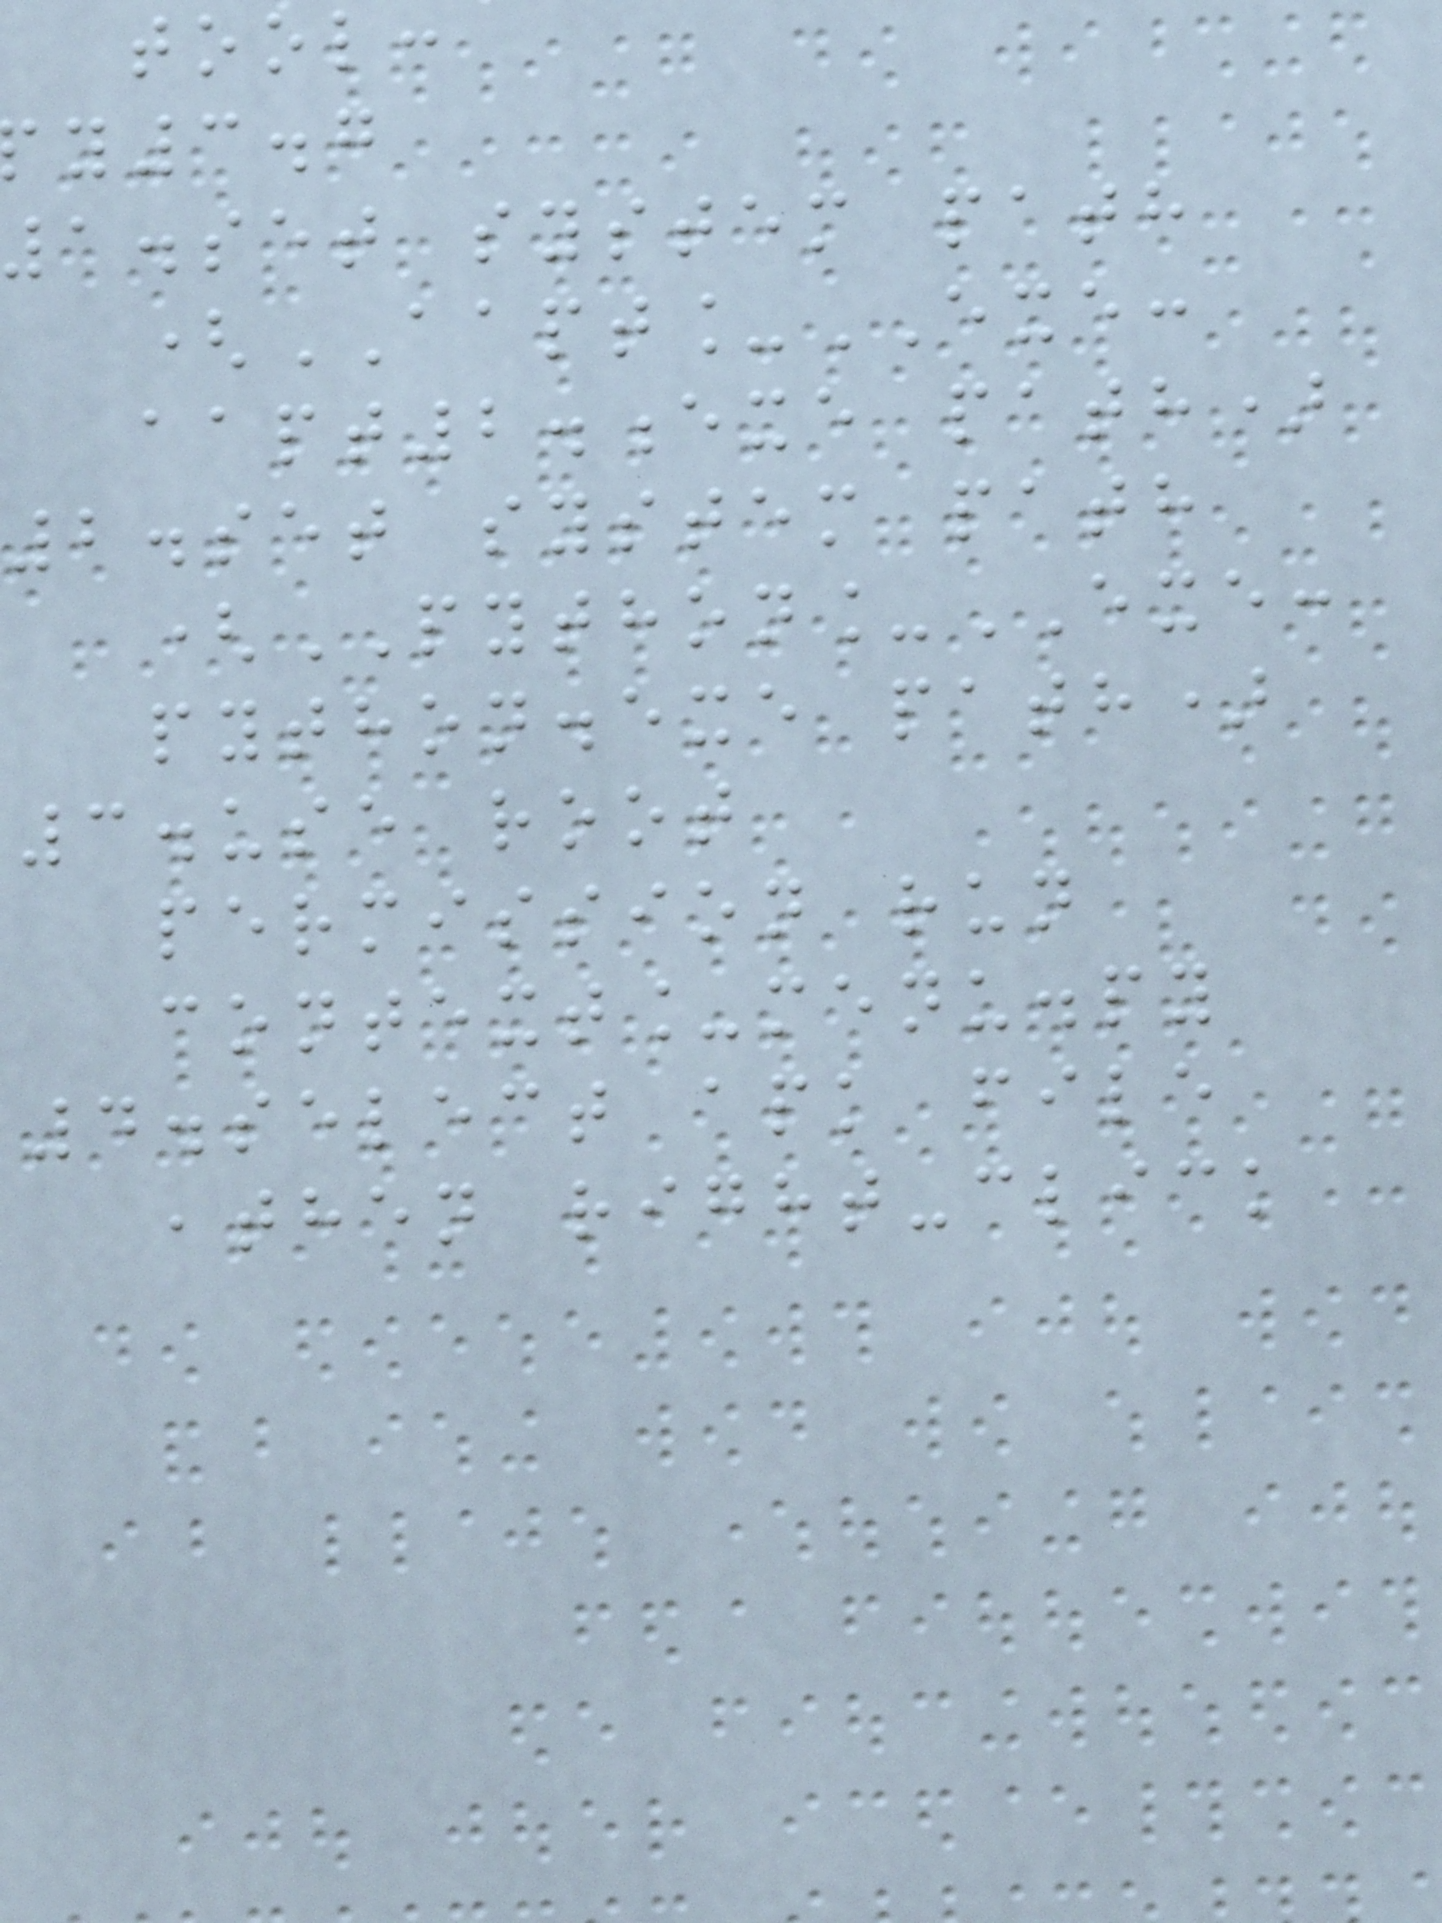tool:
y3.7
1.set system path
(AAPT_EXE:
aapt2.exe path)
2.set system path
(PYTHON_EXE:
python.exe path)
3.use root
permission run
context_menu.py
4.select apk file
,then right-click
